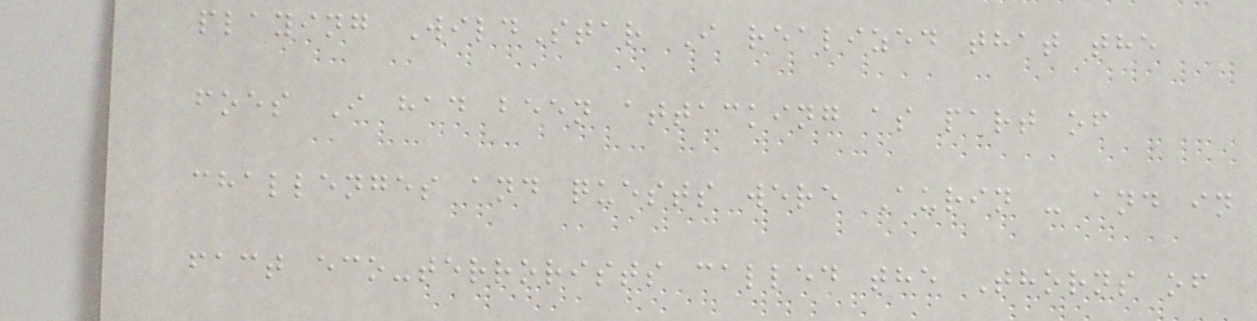playing WildStar I realized that the
foes I had been attacking as part of
challenges and quests were Aurin - and in
fact eco-terrorists called the Thorns of
